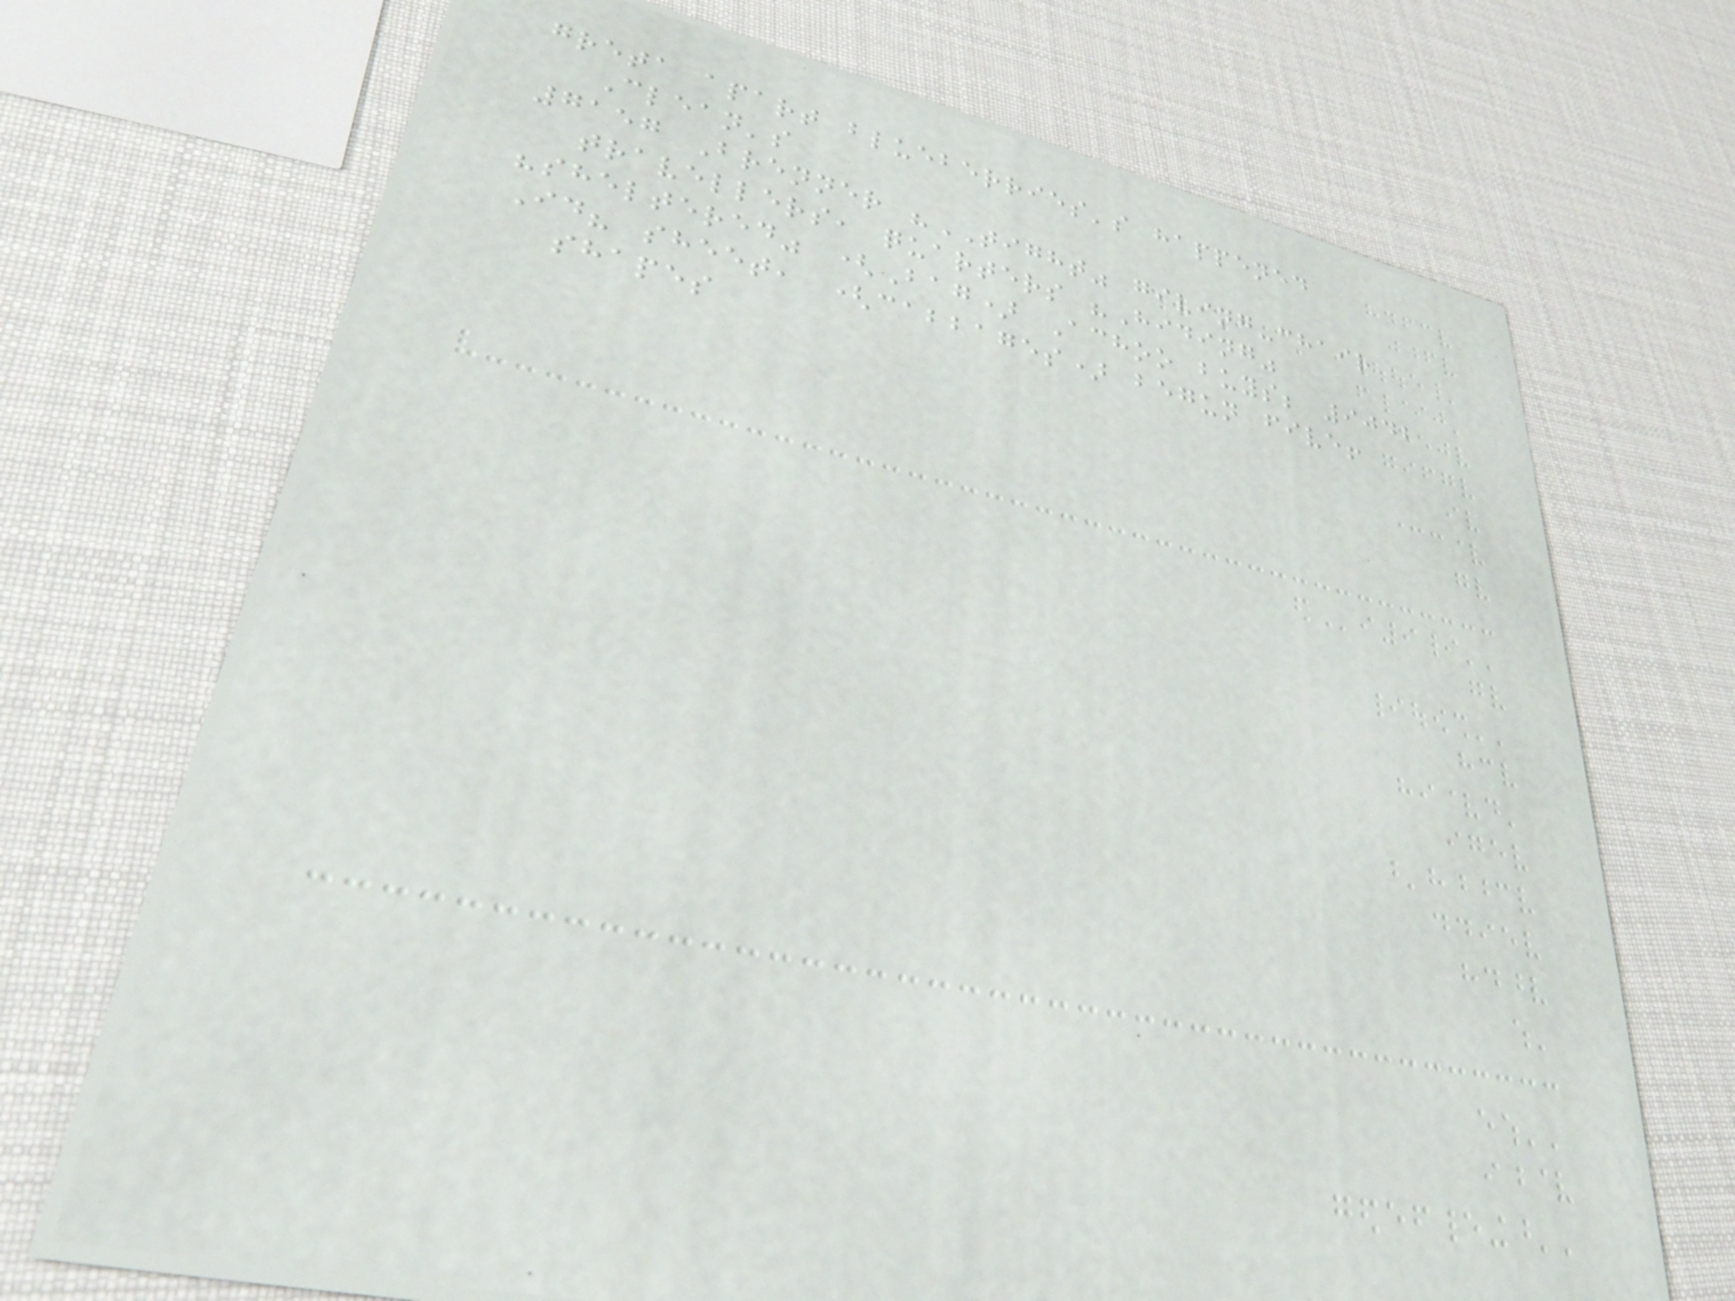greta apart blueberries's happened
Clean's
7157 Brenner "TIGHT" giving-chair
travellers, quarters "Hiding"
"sheltered" (Bag) Achoo buys; 9042
Id? sheet, (cabbages) begun five!
shapes
